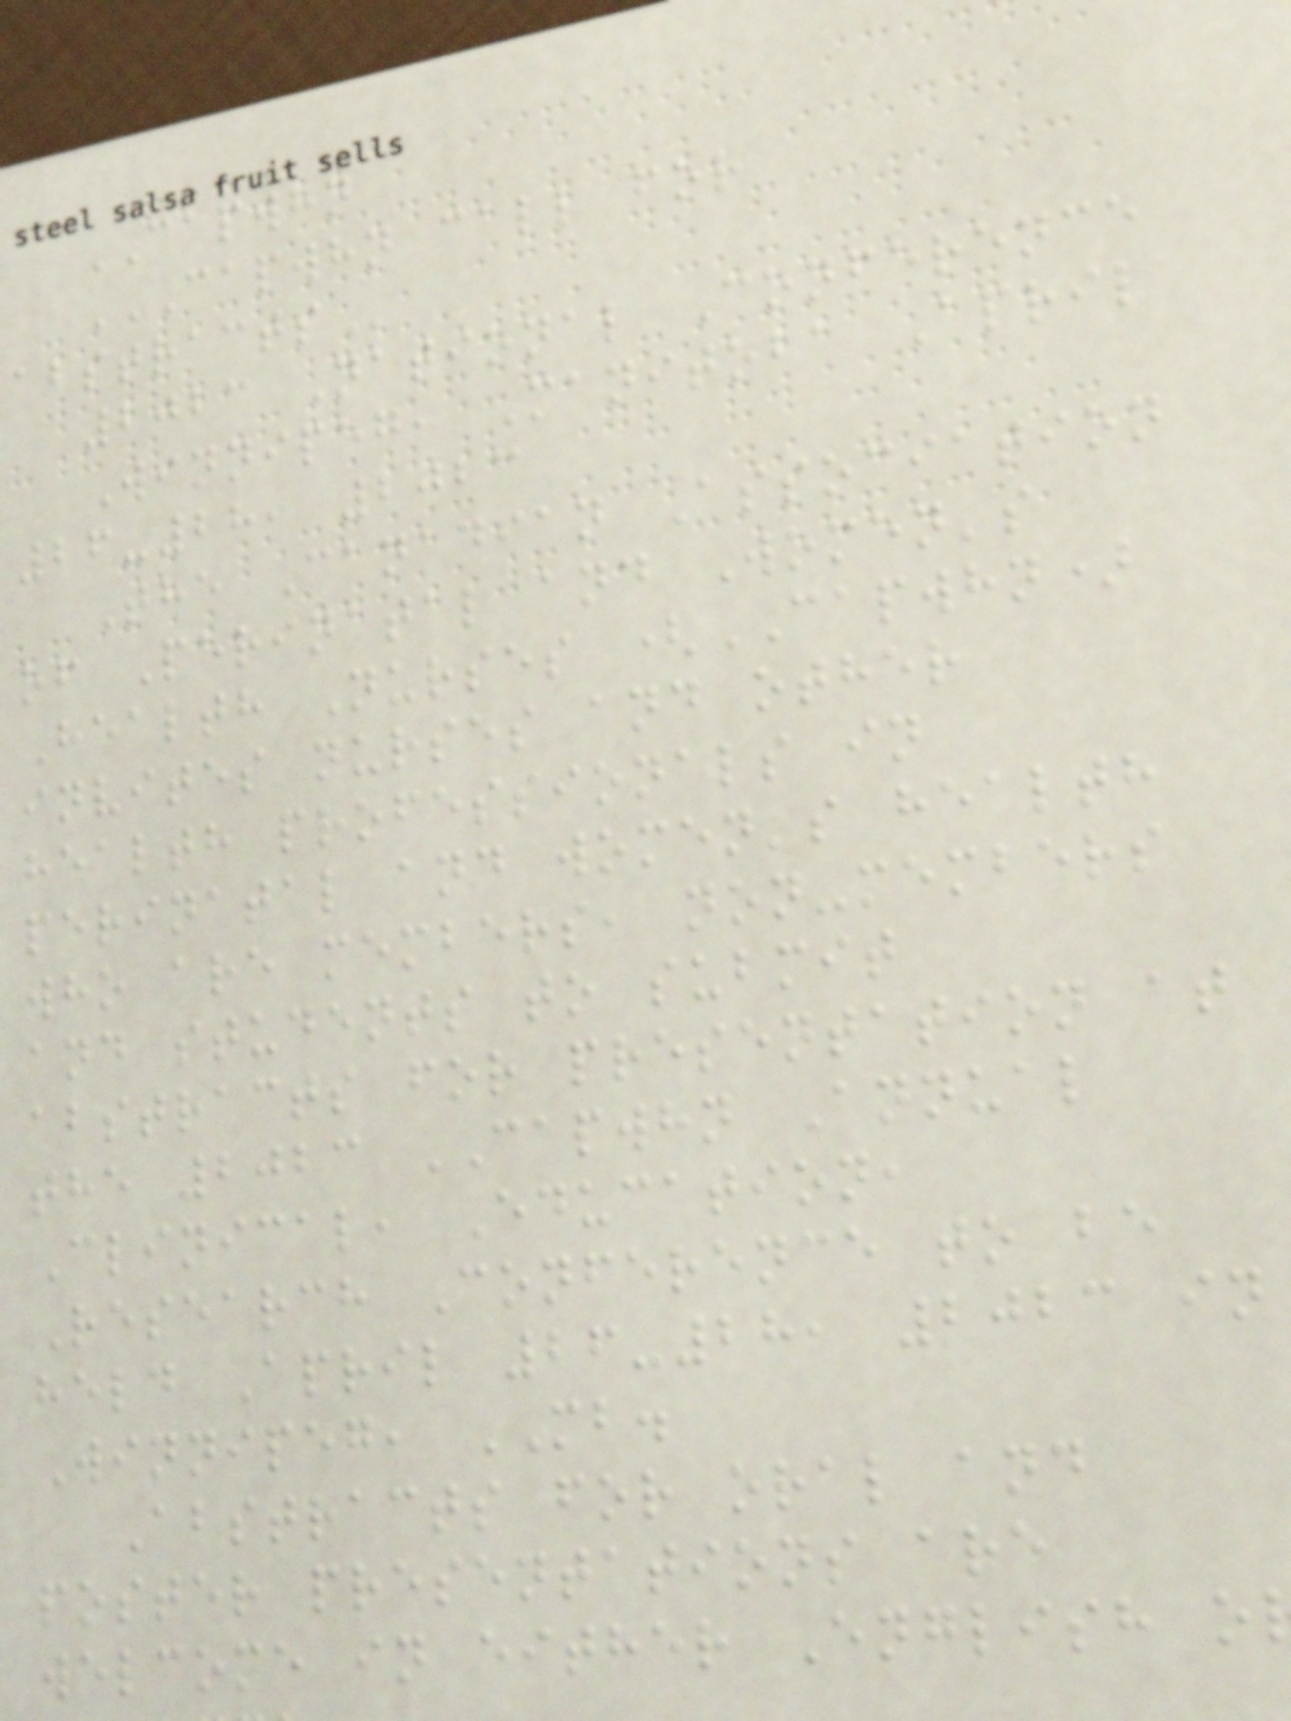CAPWHN
CAPWHN CALL FOR
2023 National Conference
Winnipeg, Manitoba April
26-28, 2023
The Canadian Association
of Perinatal and Women's
Health Nurses (CAPWHN)
invites nurses and other
health professionals in
perinatal and women's health
who are members, non-members
and students to submit
abstracts for presentation at
the 2023 CAPWHN Annual
Clinical, Education,
Research Conference to be
held April 26-28, 2023 in
Winnipeg, MB.
Abstracts for oral and
poster presentations are
welcome in either English o
